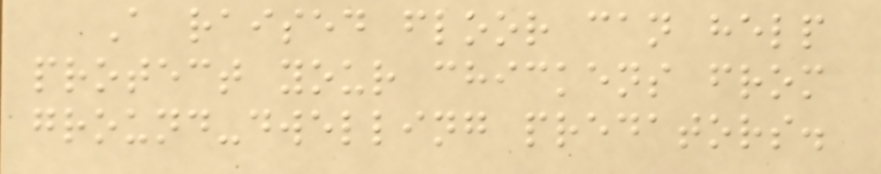A raised floor can help
protect your chickens from
ground-dwelling predators.
